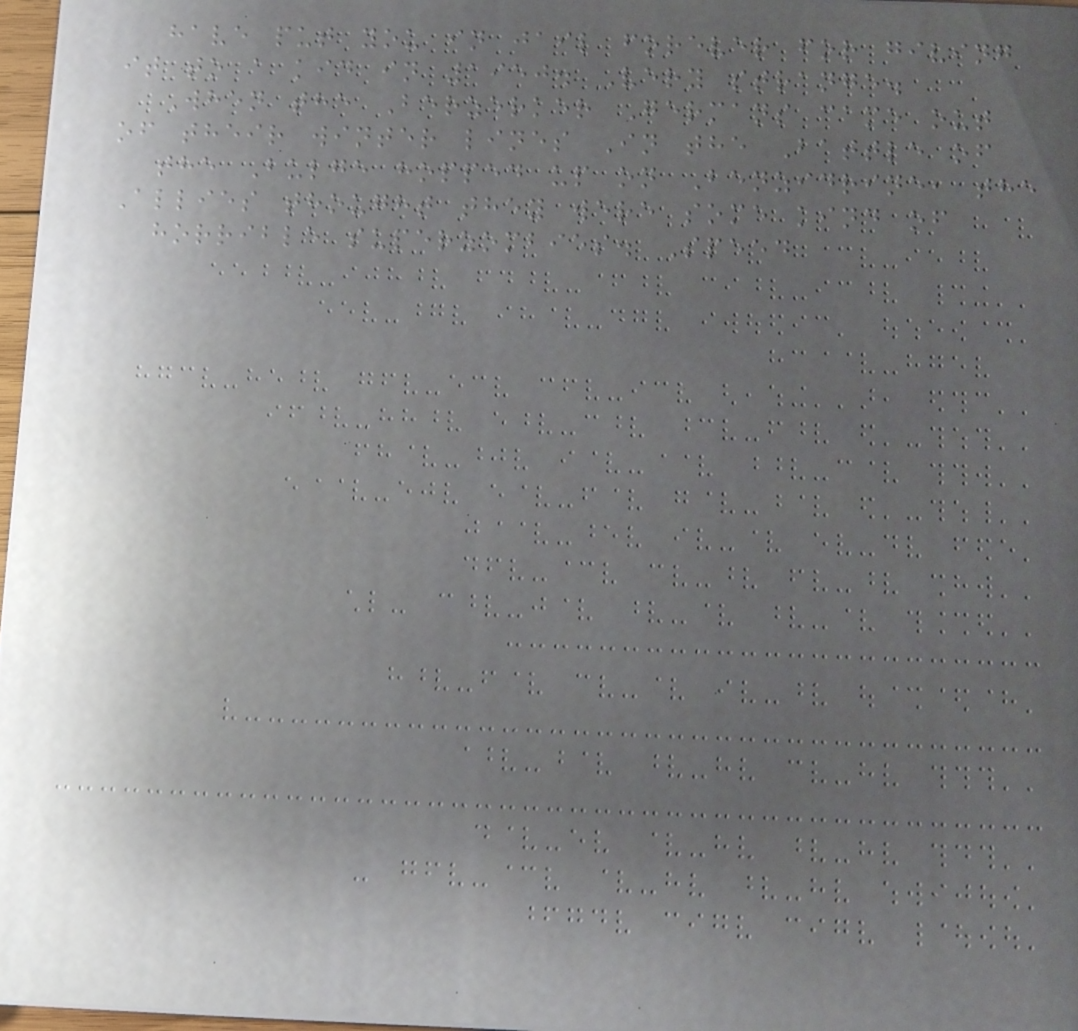have put you in jail forever for giving
it to a kid in 1950. Very strange.
When the Berzerker Germans came out
of their winter lines In the Battle of
the Bulge hopped up on Benzidrine, the
Allies thought they were some kind of
horrible superzombies. Speed
